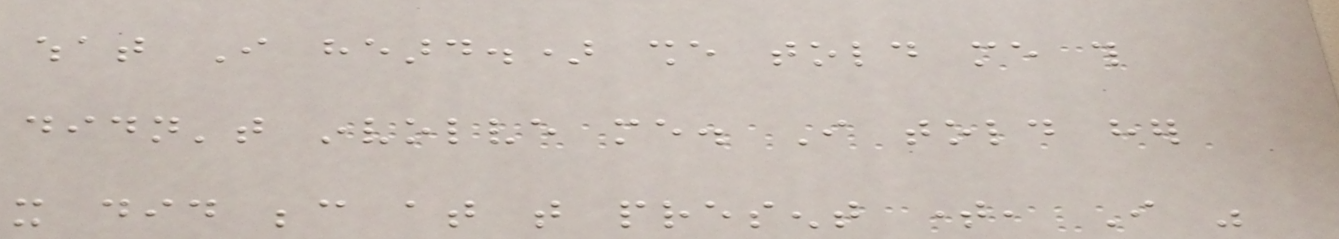what I heard.) she told me this
didn't involve me. I told her
it did because at that present time, I was
